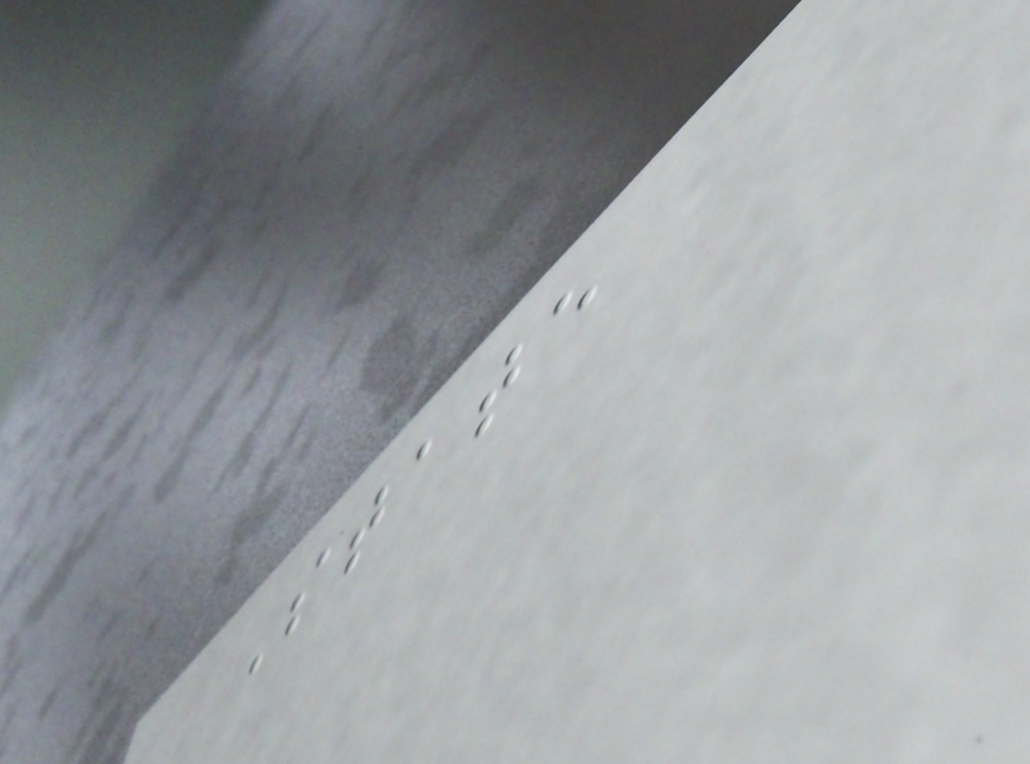State
